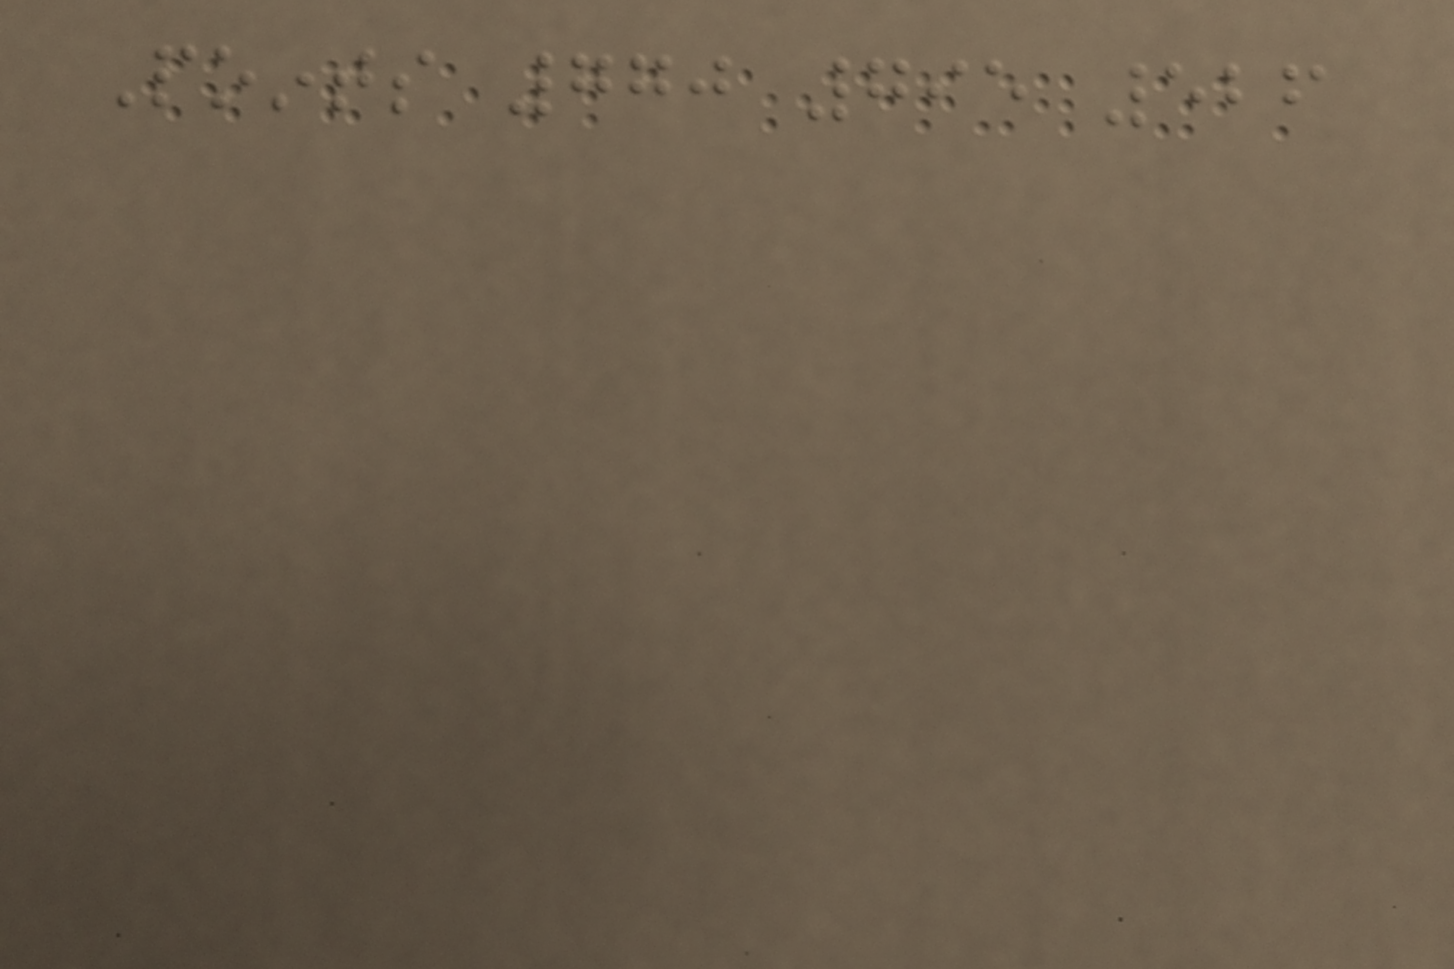Points 770 795 526
